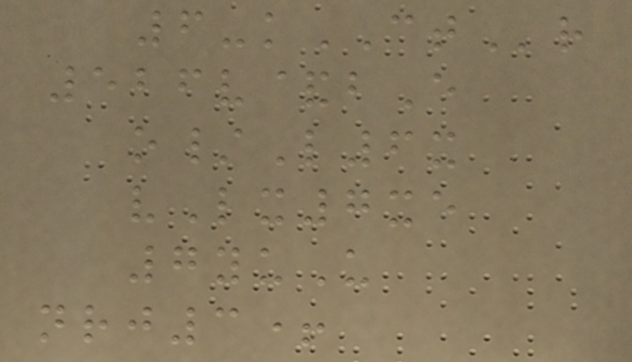6-kCTr
526v&bE
o/L6x
vLx7xe
7yuU
nrj3+
